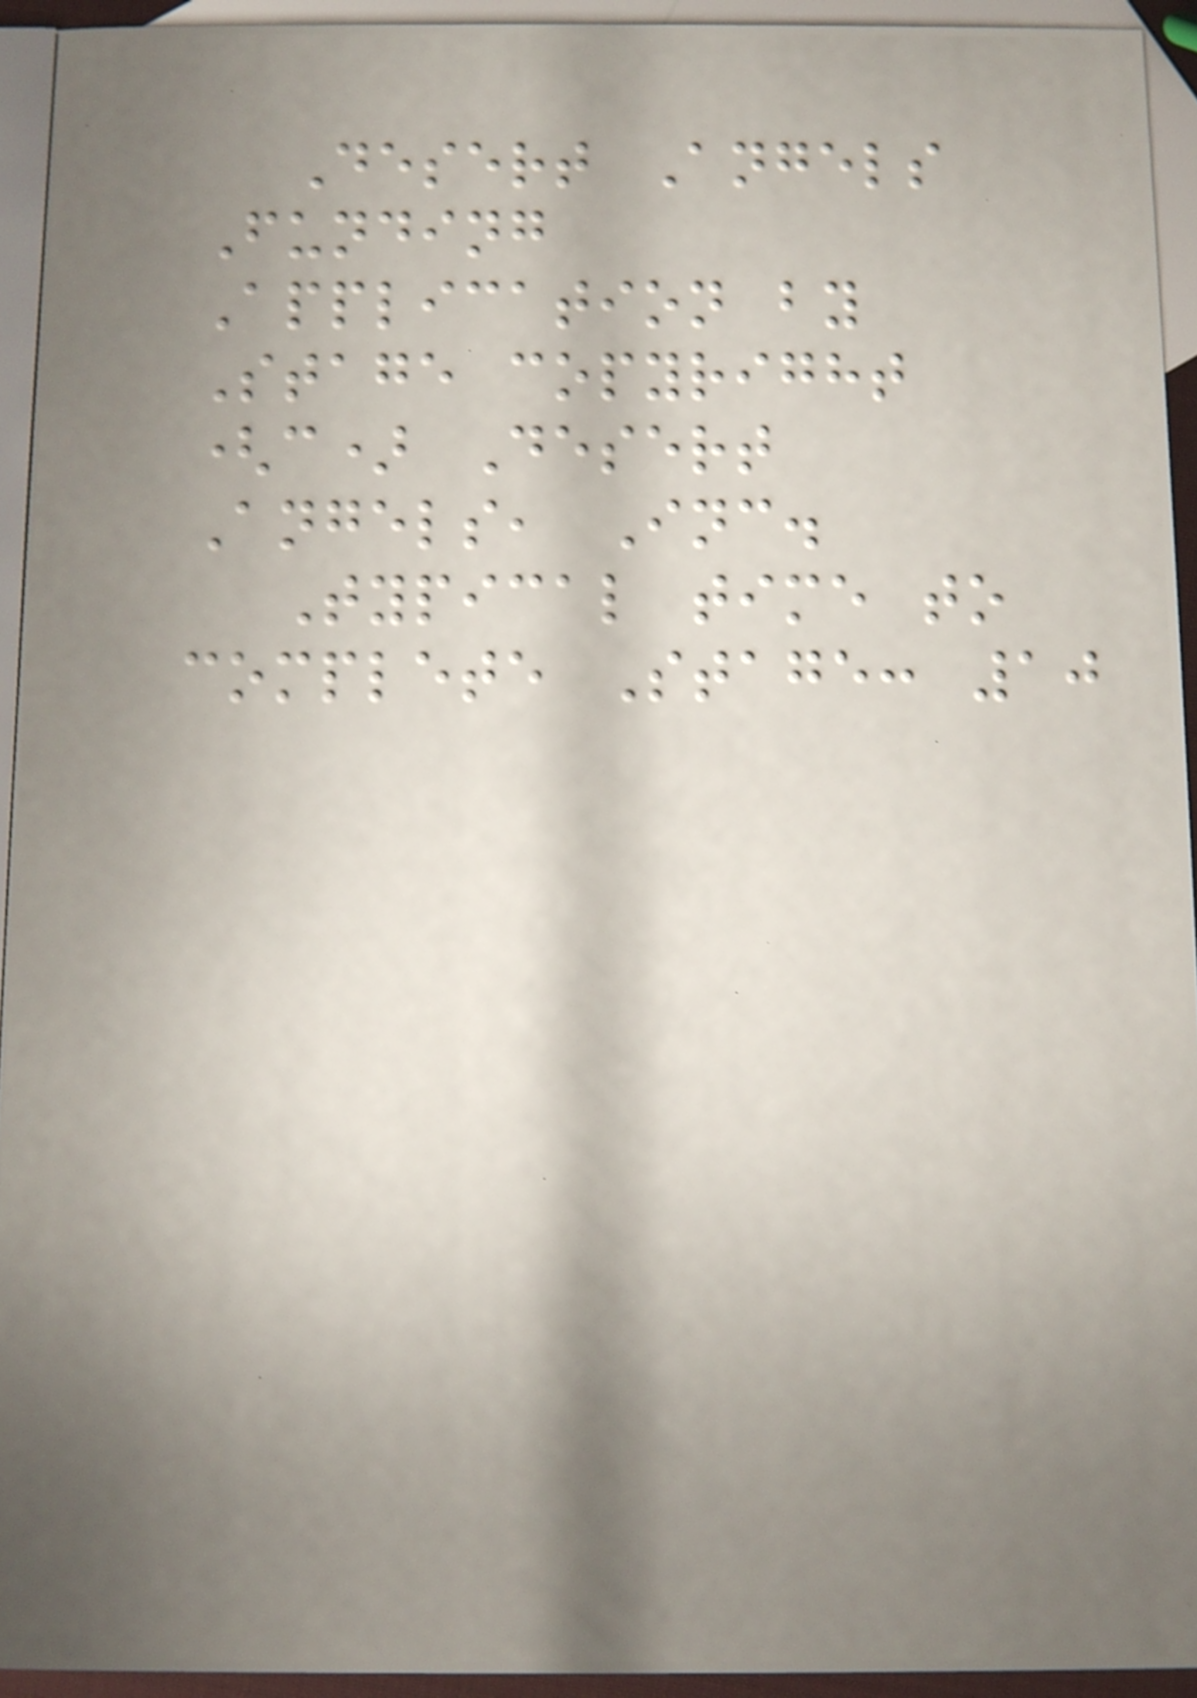Desert Angels
Funding
Application by
Stage copyright
(c) Desert
Angels, Inc.
Typical time to
complete Stage: 10
